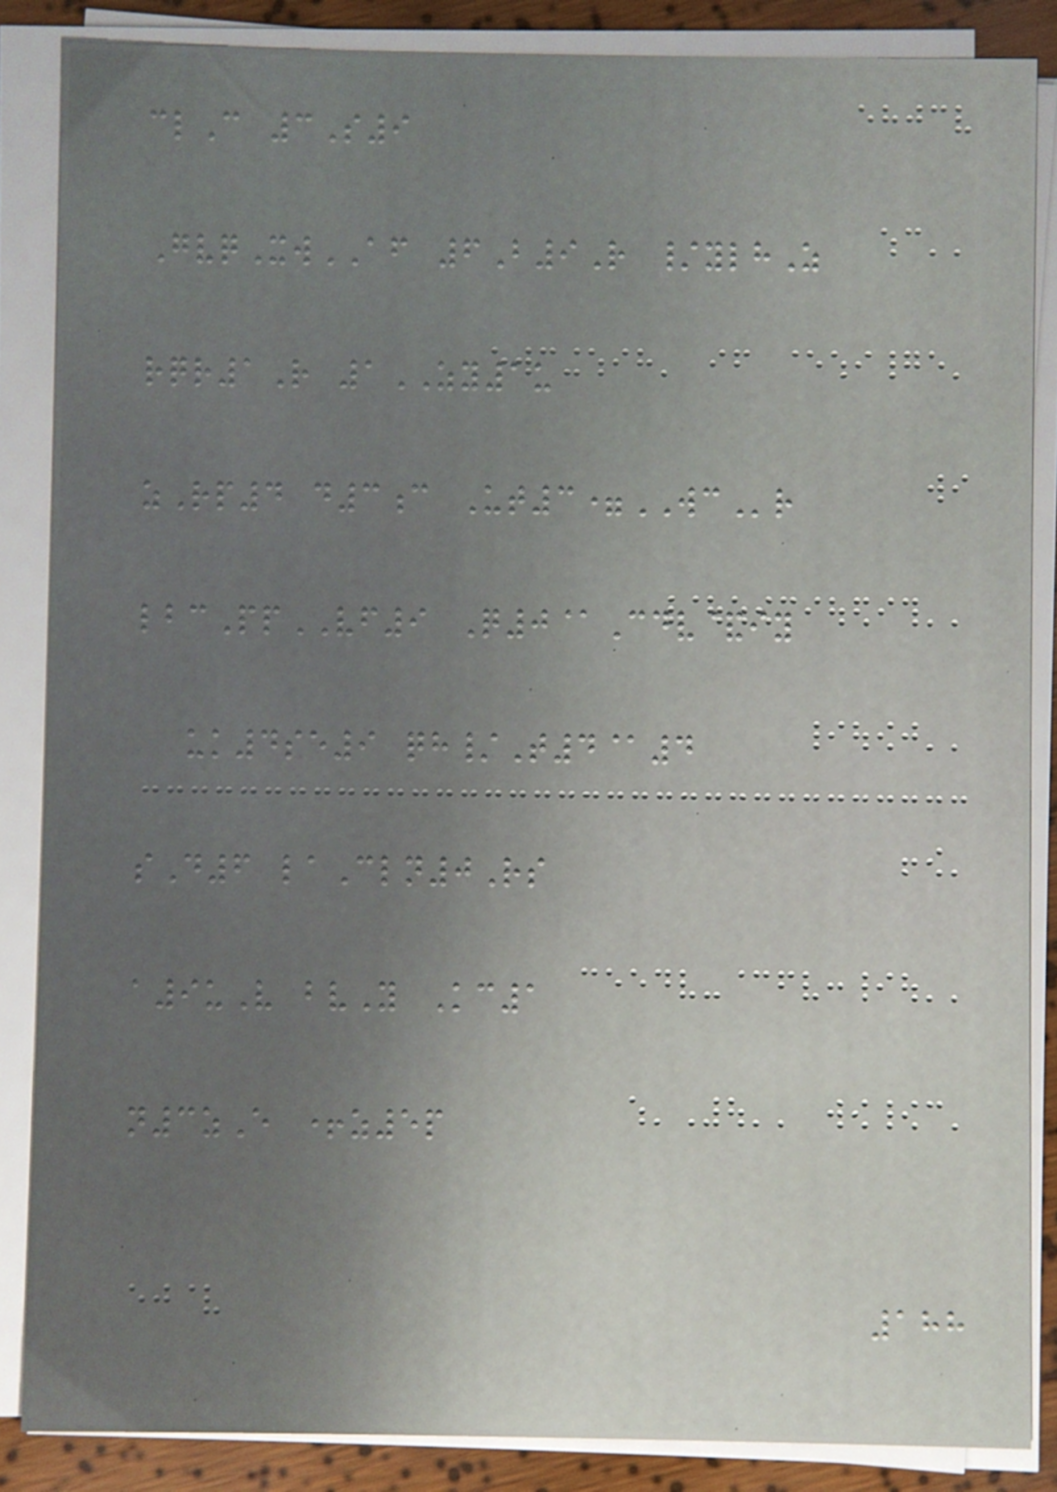clC 3S9
GvqXwAF 6B9R /ylhZ
rqr1R 1ZY1u
zRp4 d3c Ut3=WCr
lbcPpVF9 Q0@Cdv&iy
uk4se9 qh/T4@4
sD6 laCln0Rs
a9uV bvY Kc1
n3zE +z5p
188
